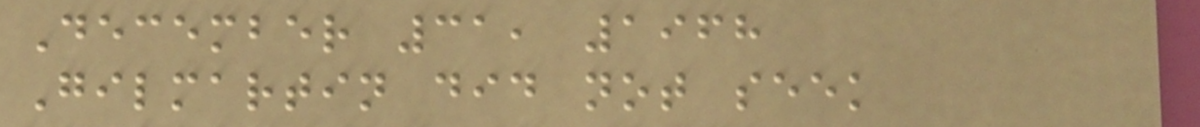December 31, 1968
Gilmartin did not seek
